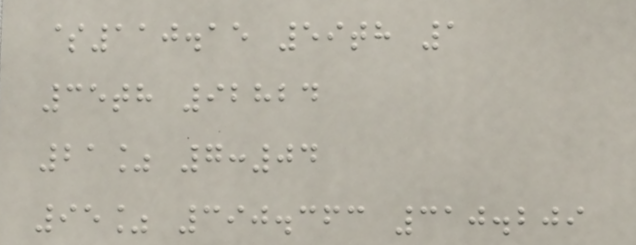$110.15 59th 1
35th 92824
21% 7:04
95% 390.363 310.209
